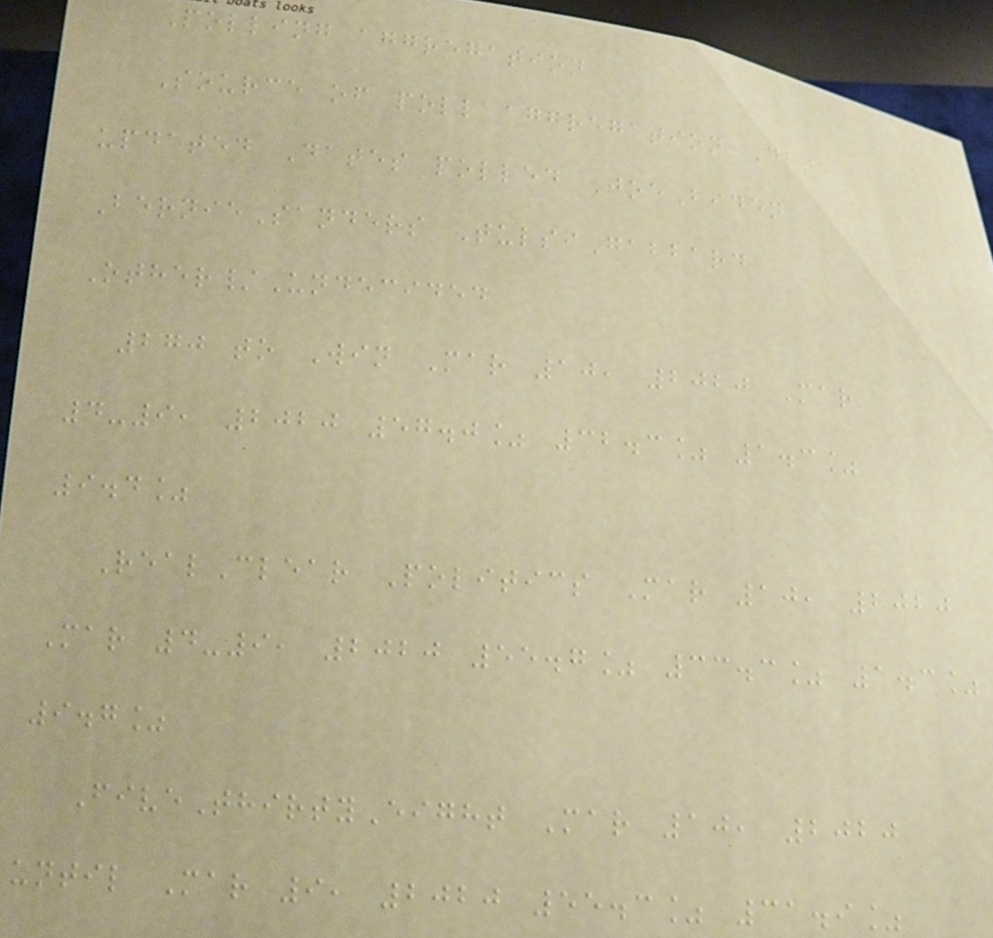Polling aggregation
Source of poll aggregation Date
updated Dates polled JoeBiden
BernieSanders TulsiGabbard
Other/Undecided
270 to Win Mar 10, 2020 Mar
4-9, 2020 57.0% 32.3% 1.3%
9.4%
RealClear Politics Mar 10, 2020
Mar 4-9, 2020 55.7% 33.3% 1.3%
9.7%
FiveThirtyEight Mar 10, 2020
until Mar 9, 2020 55.3% 31.9%
